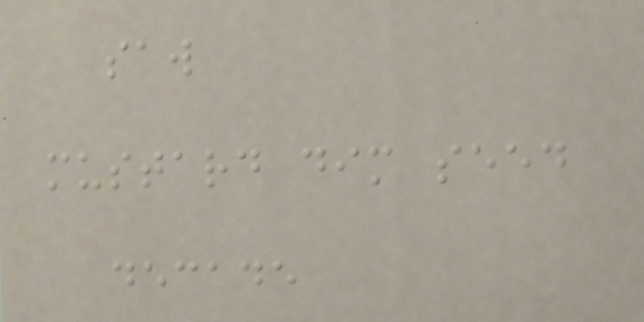saw
mustard dim seed
decade
